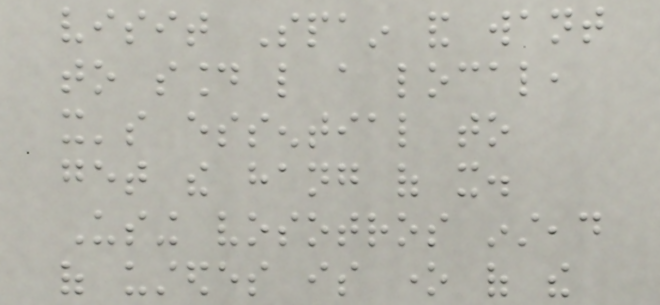visit Spain and want
to sound like a local,
it's essential to
get the hang of it.
Using vosotros instead
of ustedes is one of the
